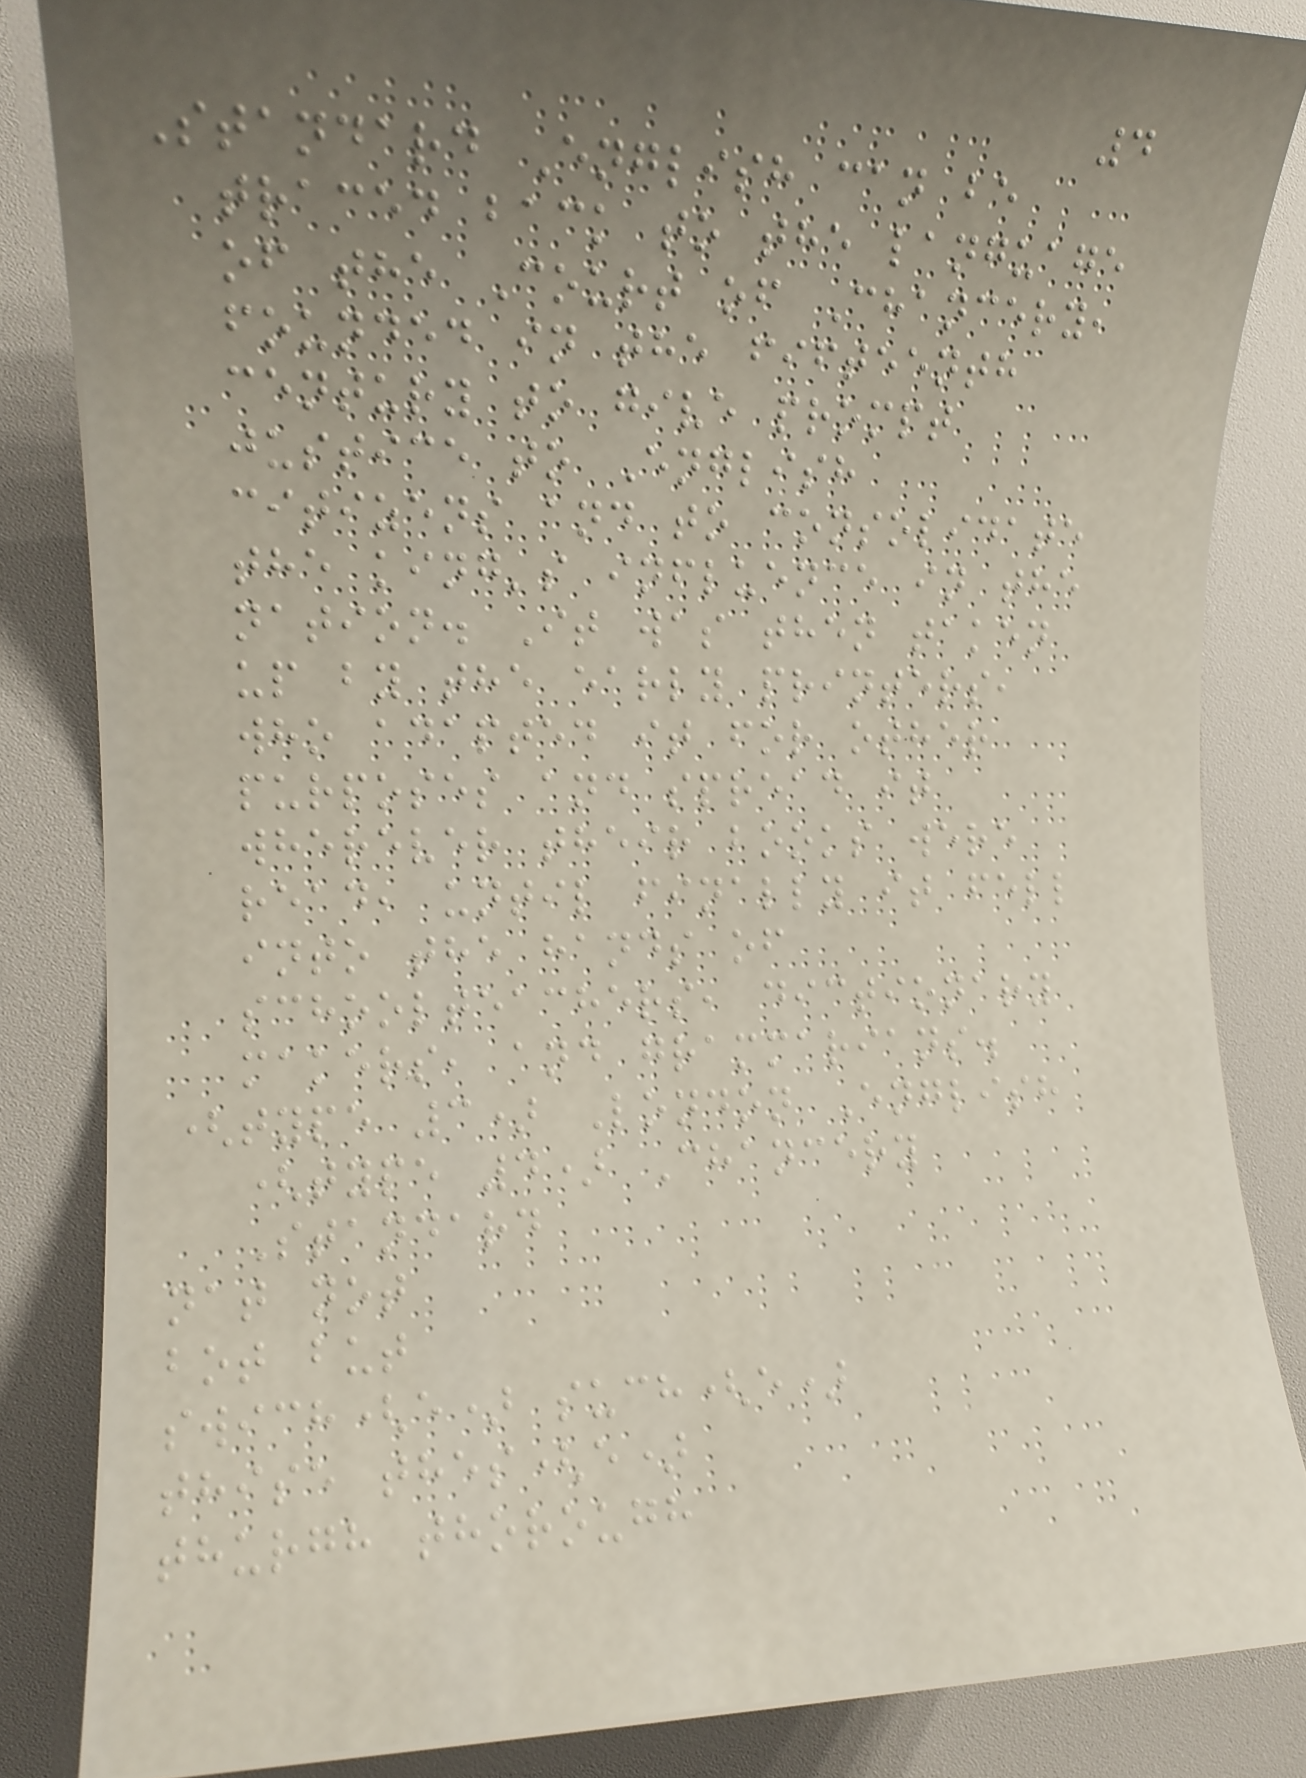4
Standard English can be
traced back to the language
of the Court of Chancery,
founded in the fifteenth
century to give prompt
justice to English
citizens and to consolidate
the king's influence in the
nation. It was then taken
up by the early printers,
who adapted it for other
purposes and spread it
wherever their books were
read, until finally it fell
into the hands of
schoolteachers, dictionary
makers, and grammarians.
(type 3) London English
(type 4) Chancery
Standard
nat not
bot but
swich(e) such(e)
thise thes(e)
thurgh thorough
